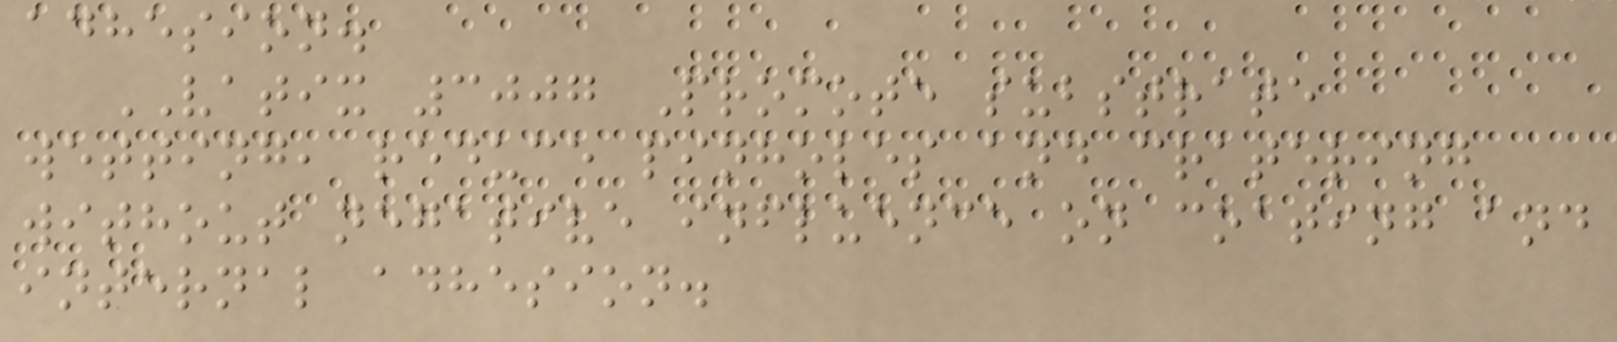adhesion.
VATIX 3007 Promote substrate
wetting, reduce pinholes and cratering
without negative influence on coating and
internal adhesion.
